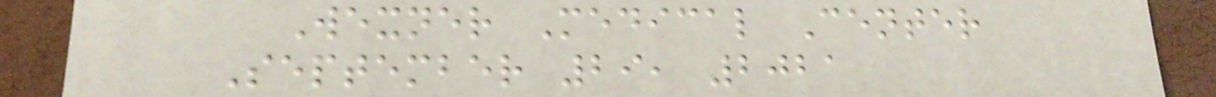Wexner Medical Center
September 29, 2021
